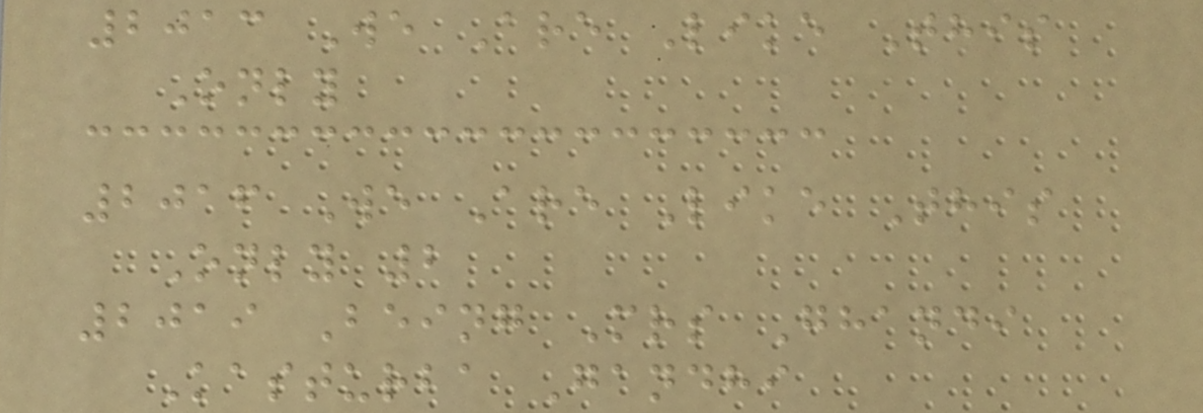2013 We Are Like This
Only
2016 We Are Like This
Only 2
2019 Being Mrs Ghandi
Kasturba Gandhi
